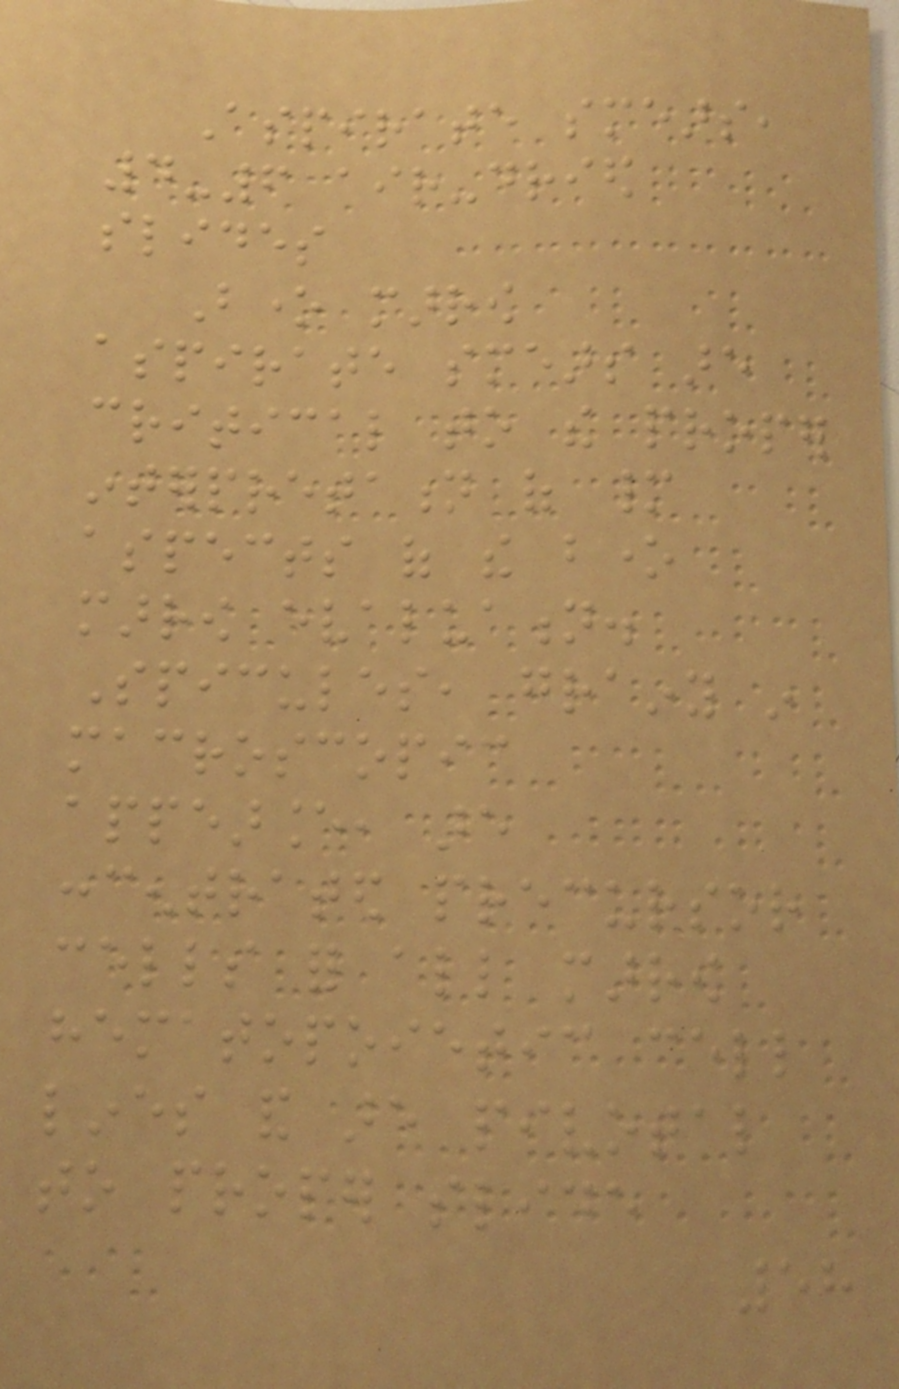Aspirate smears,
4-6 air-dried
slides
Bone marrow
aspirate smears are
critical to the proper
interpretation of many
aspects of the bone
marrow evaluation.
Spicules, grainy in
macroscopic
appearance, are
concentrated precursor
cells for all marrow
hematopoietic cell
lines and are pivotal
to proper slide
58
